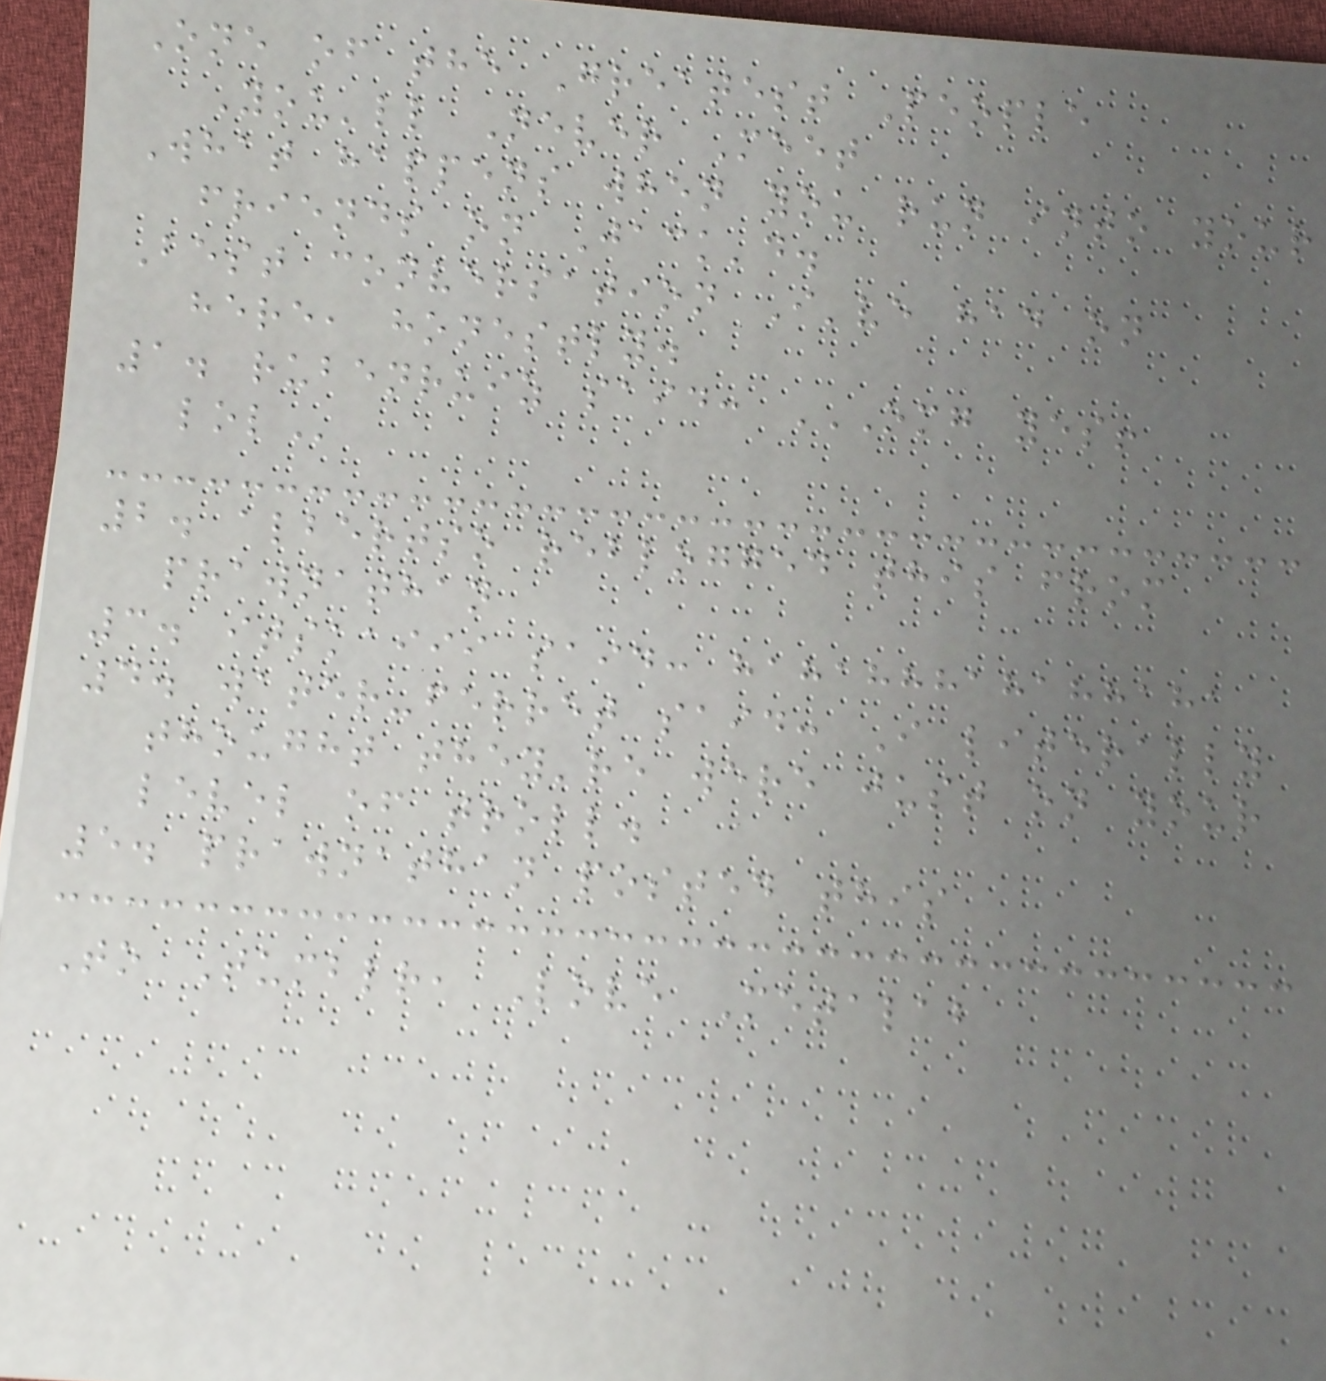One of the Greatest People
You'll Never Meet
What happens when you run into your
friends on Jack'd.
Best conversation I've had on
here, honestly.
1. rubenruiz said: OMG YES!
LOL
2. albertso reblogged this from
prawnathan
3. itskaiii said: hahahhhahahhaha
4. water-ferret said: I literally
thought they're were just on your
level of troll.
5. prawnathan posted this
To Tumblr, Love Metalab
